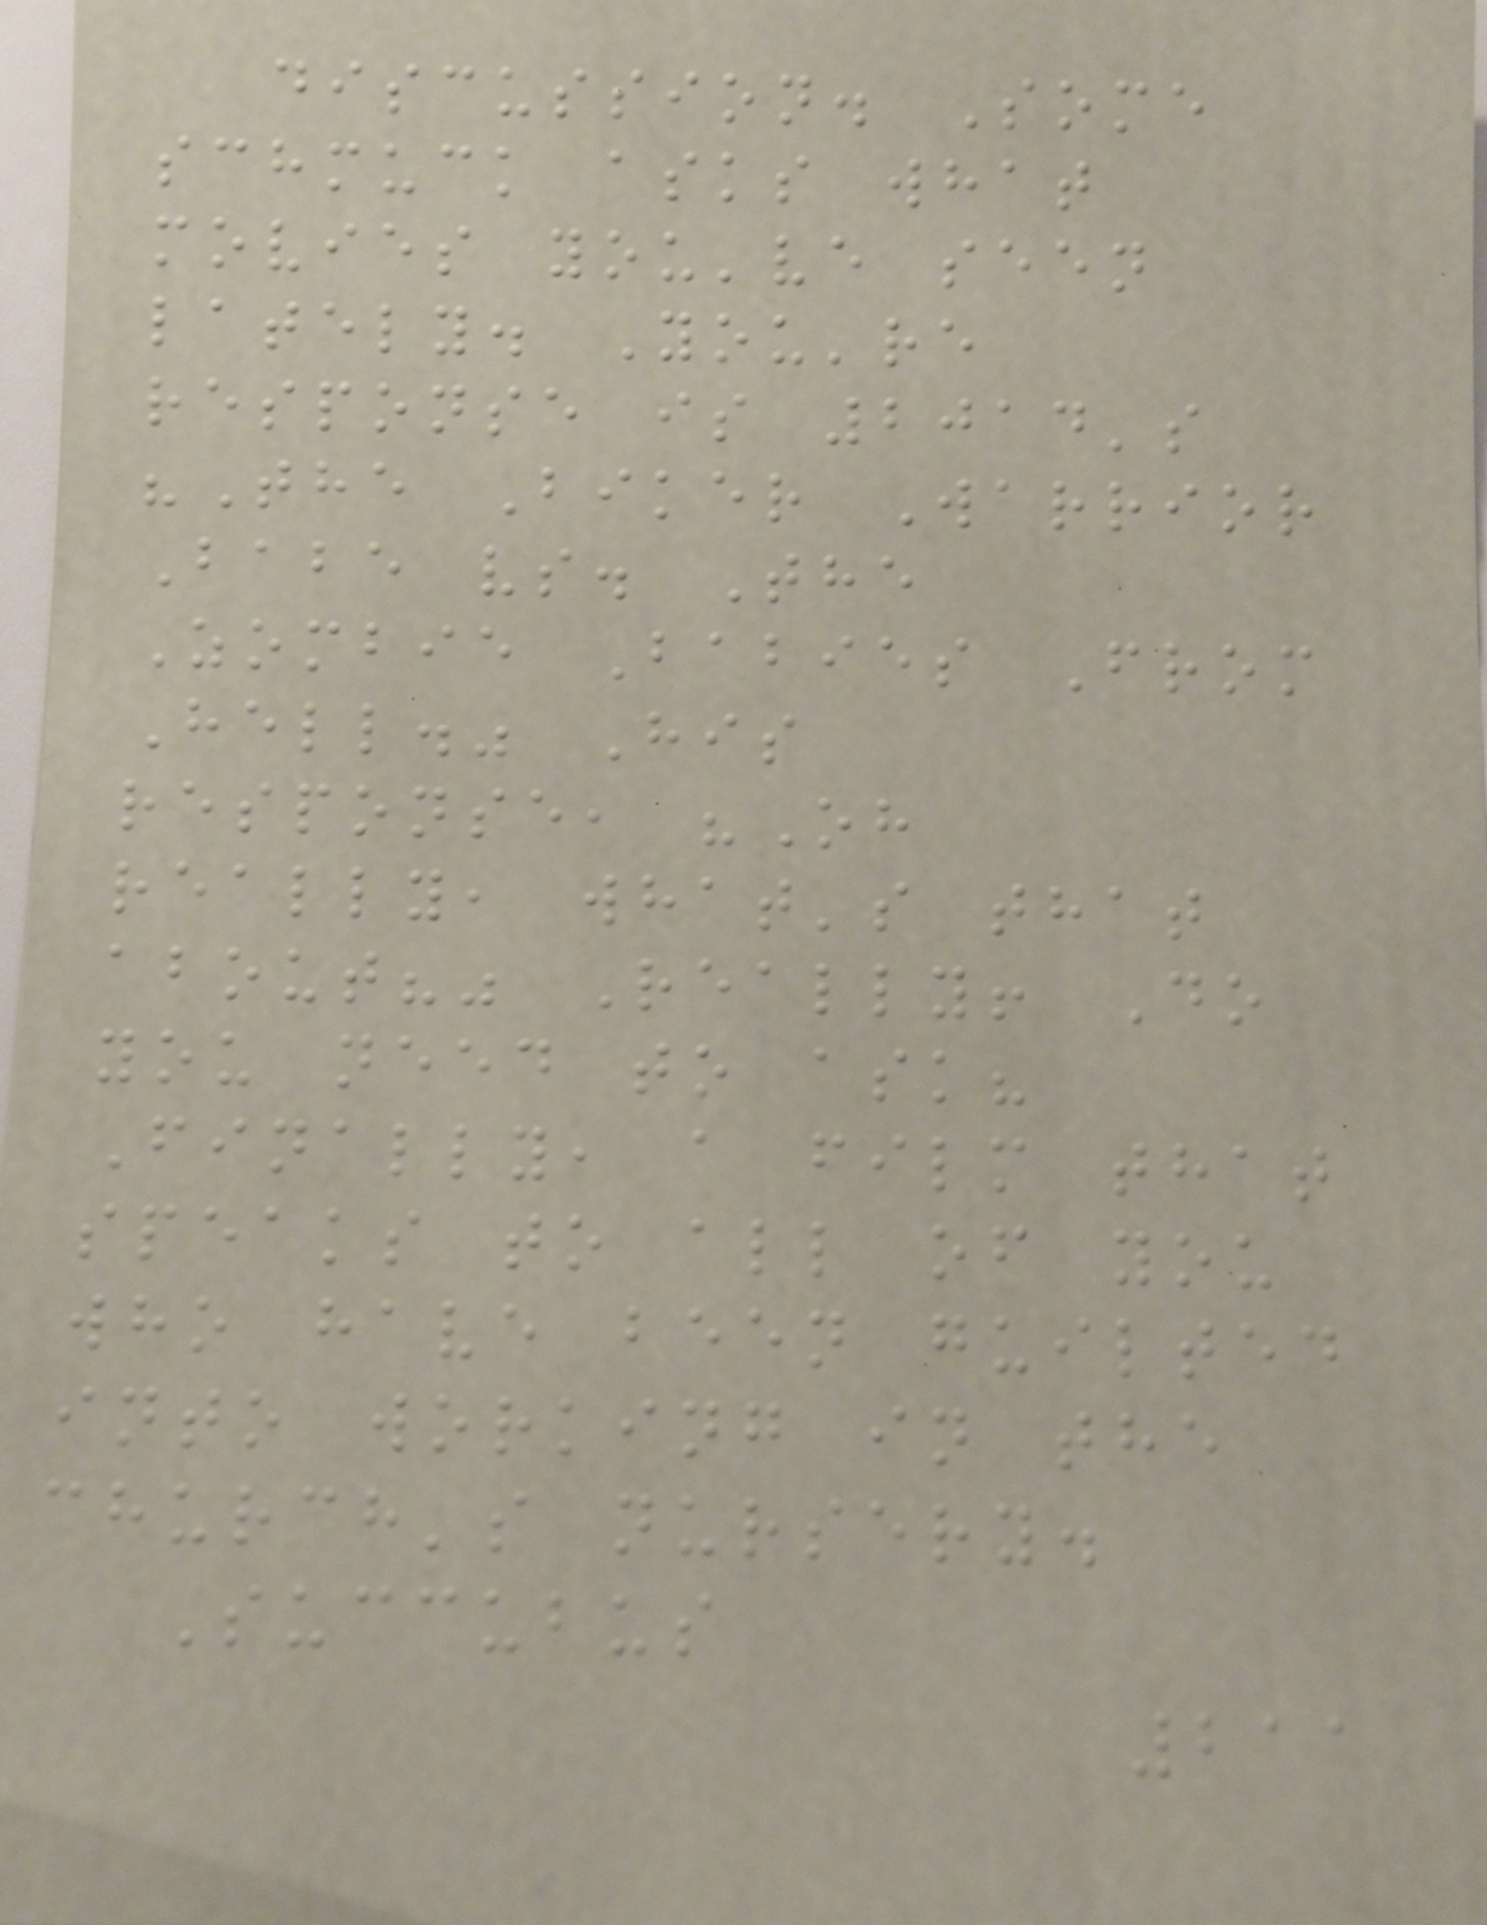discussion. Some
schmuck asks what
movies you've seen
lately. You're
response is 2014's
"The Biker Warrior
Babe vs. The
Zombie Babies From
Hell." His
response, "Oh
really, what's that
about?" Really! Do
you need to ask?
Finally, a film that
speaks to all of you
who have been guilted
into working in the
church's nursery.
Succubus
211
